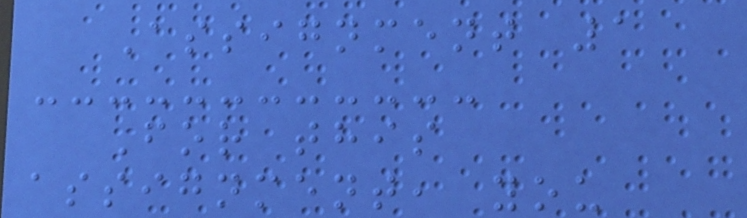Assignment 1
For this
assignment, you
